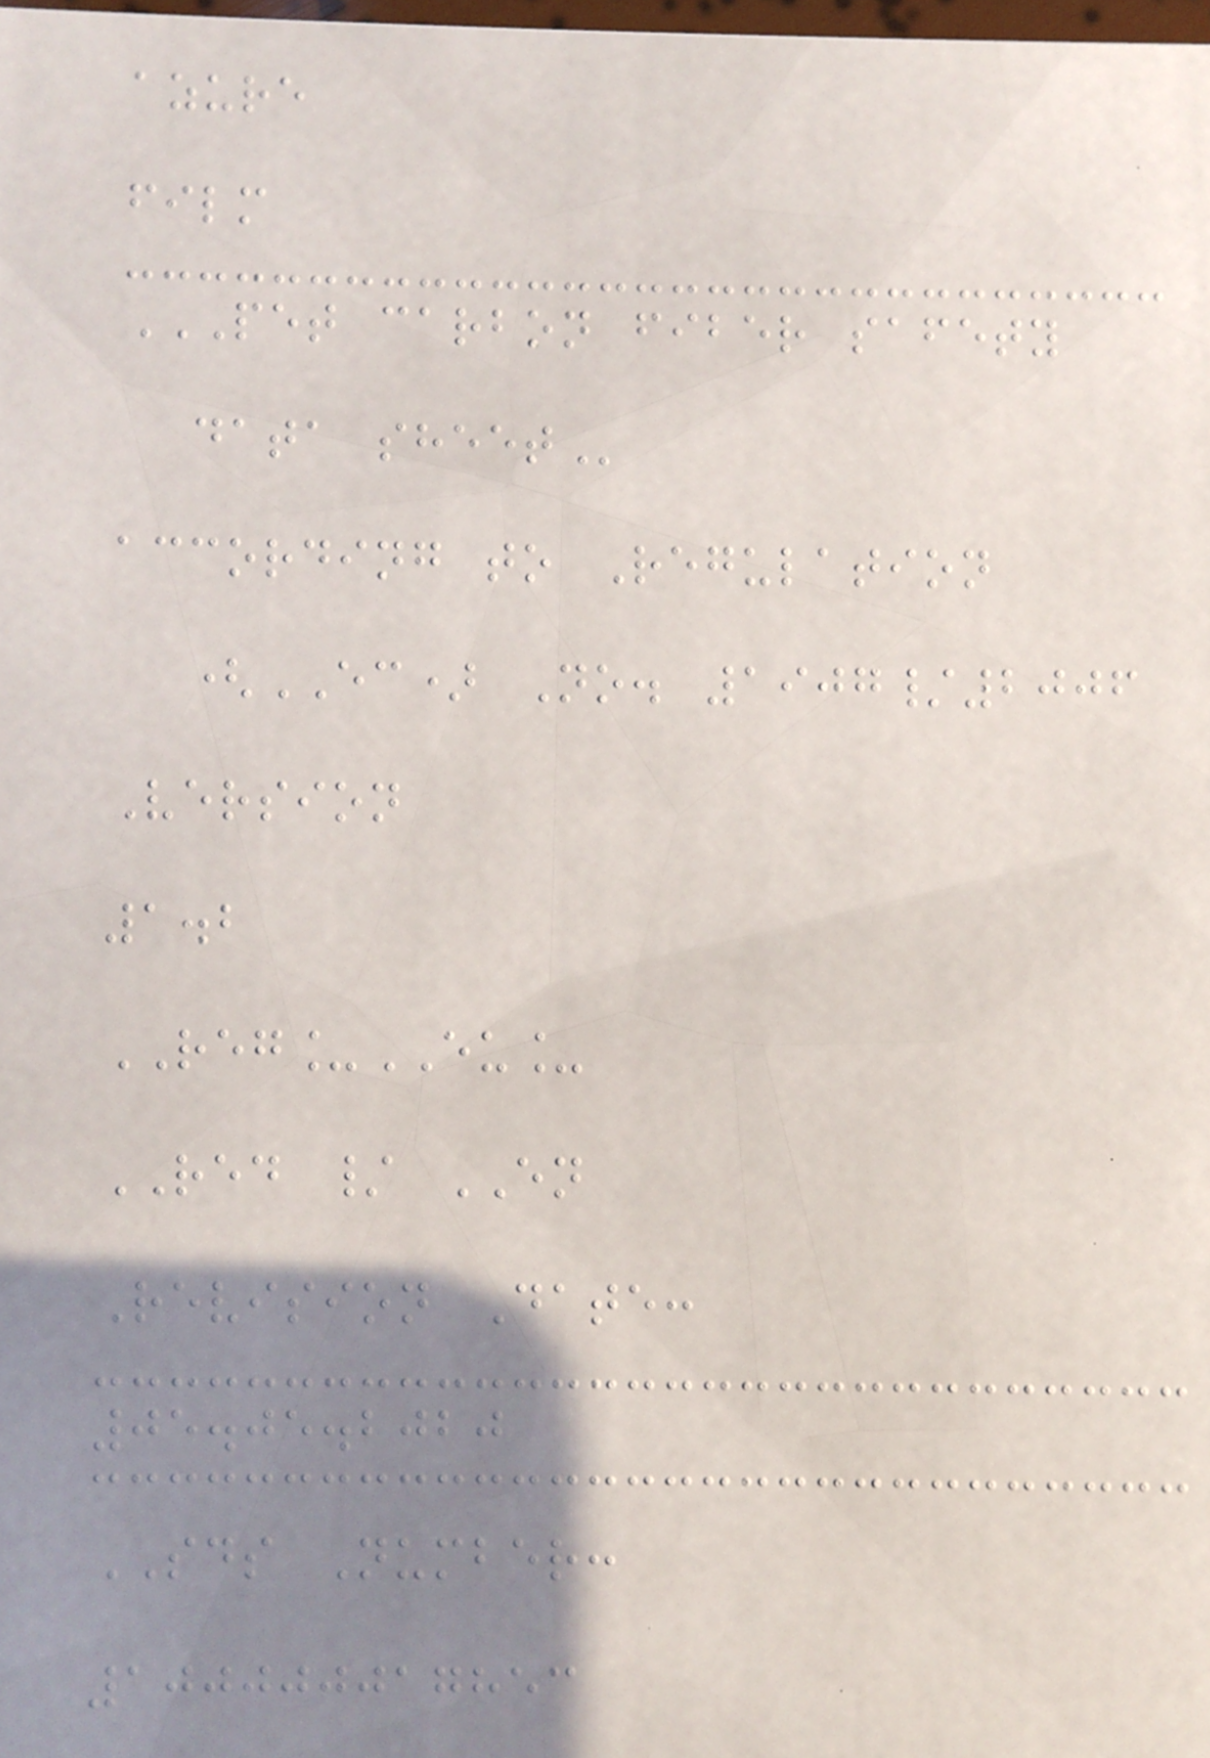azure
film
PET CARBON FIBER SAFETY
DATA SHEET
according to Regulation
(EC) No. 1907/2006
Version
1.2
REG_EU_
RED / EN
Revision Date:
05.05.2020
SDS Number:
100000017853
